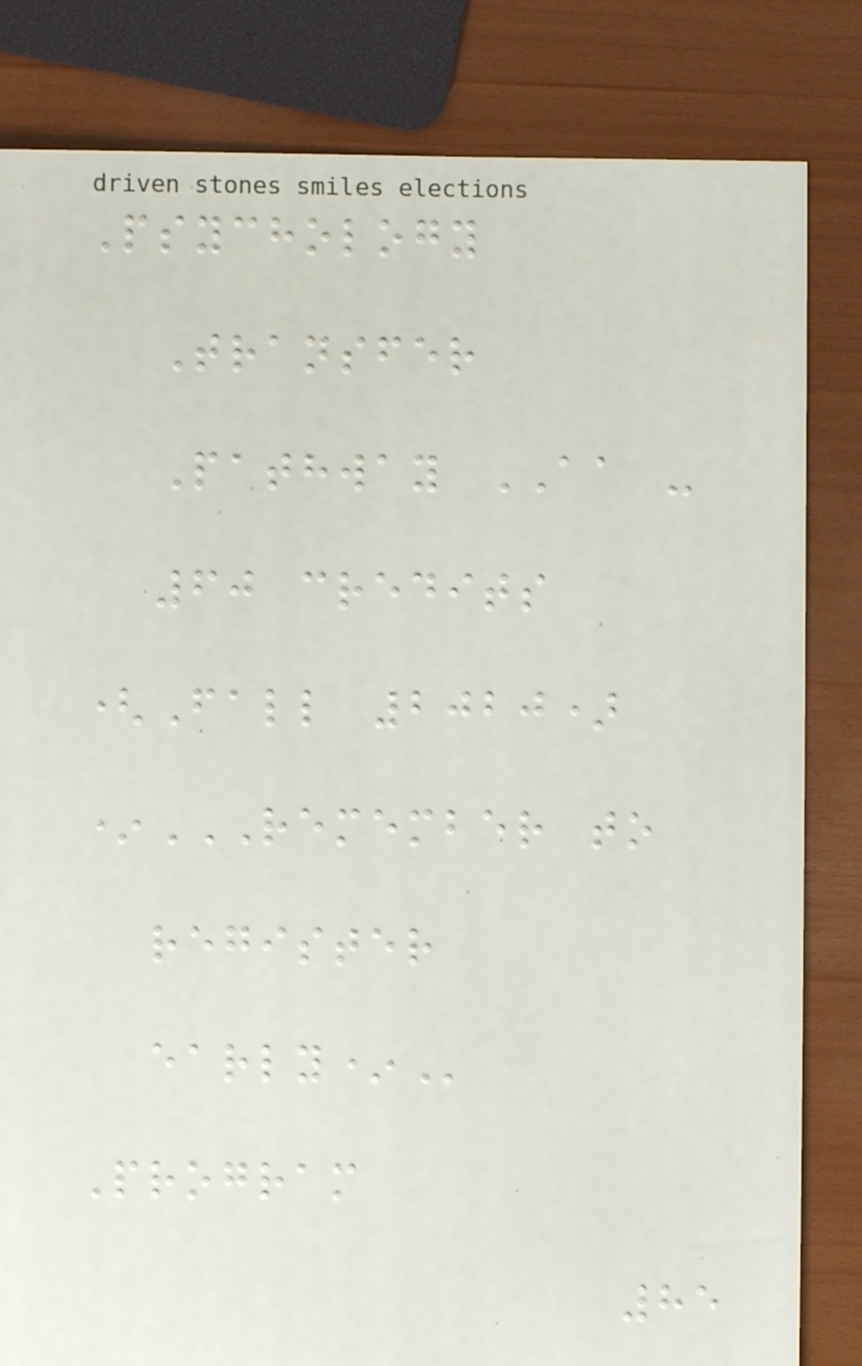Psychology
Transfer
Pathway AA -
60 credits
(Fall 2020)
*REMEMBER TO
REGISTER
EARLY*
Program
85
